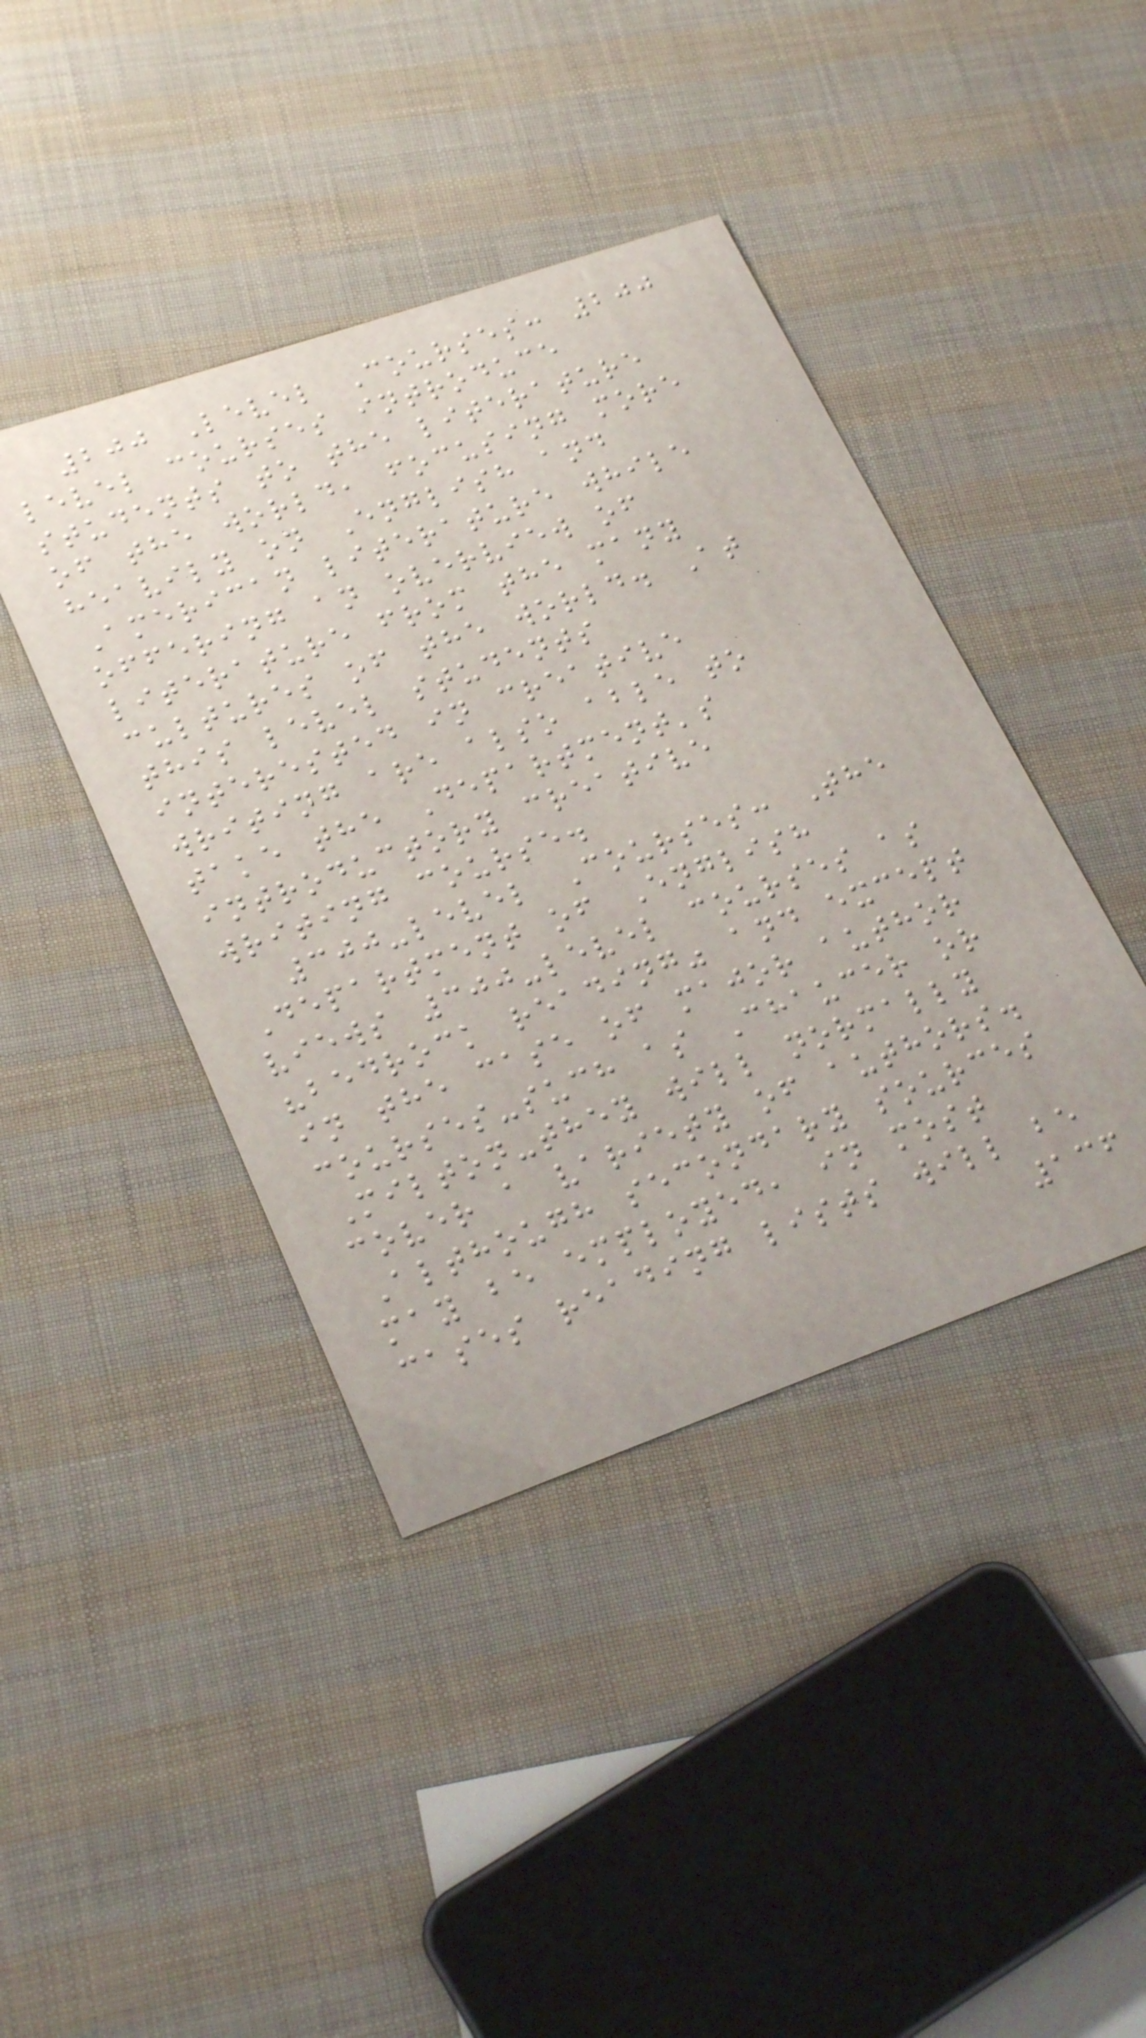200 Level Courses: 200
level courses introduce
students to the literature
of the world, focusing more
heavily on English and
American literature while
offering an overview of
literature from the many
cultures of the world. At
this level students
interested in creative
writing are also able to
take the Department's
introductory creative
writing course.
300-level Courses: The
Department of English
views 300-level courses as
"bedrock reading" and except
in the case of major author
courses-such as Chaucer or
Milton-they will normally
cover a variety of authors.
Although secondary sources
may be employed, in most
cases reading lists will be
136
